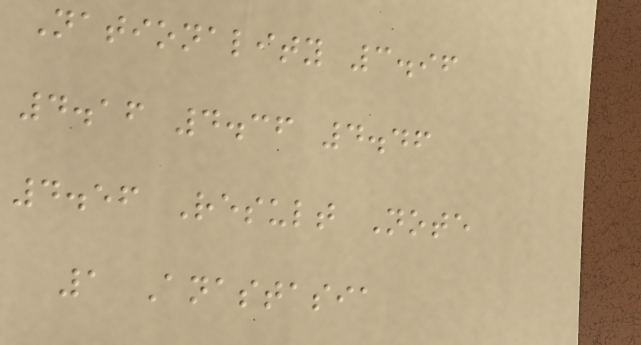Nationality 3.96
4.16 4.36 4.46
4.56 Result Note
1 Anastasia
